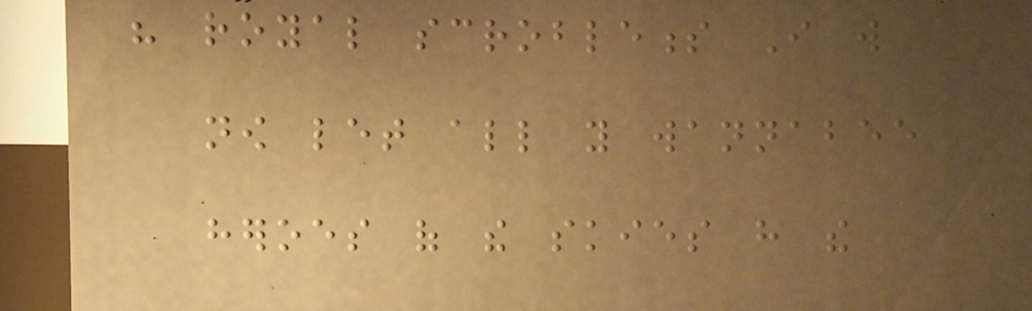his royal scrobleness I will
now let all you wannabee
heroes of the skies have the
